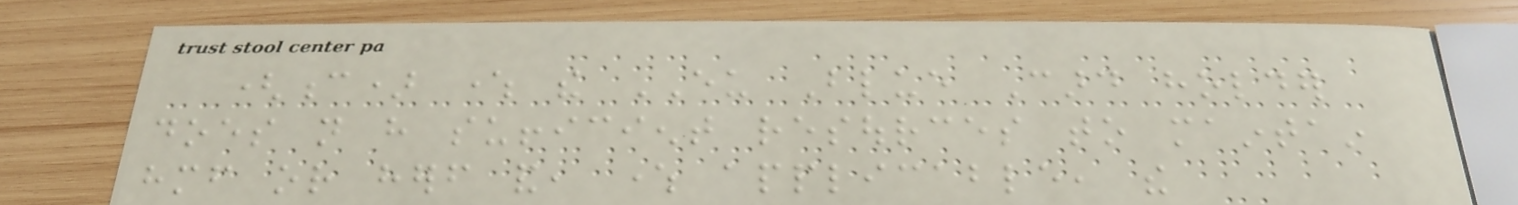(c) where the EU Blue Card holder
does not have sufficient resources to maintain
himself or herself and, where applicable, the
